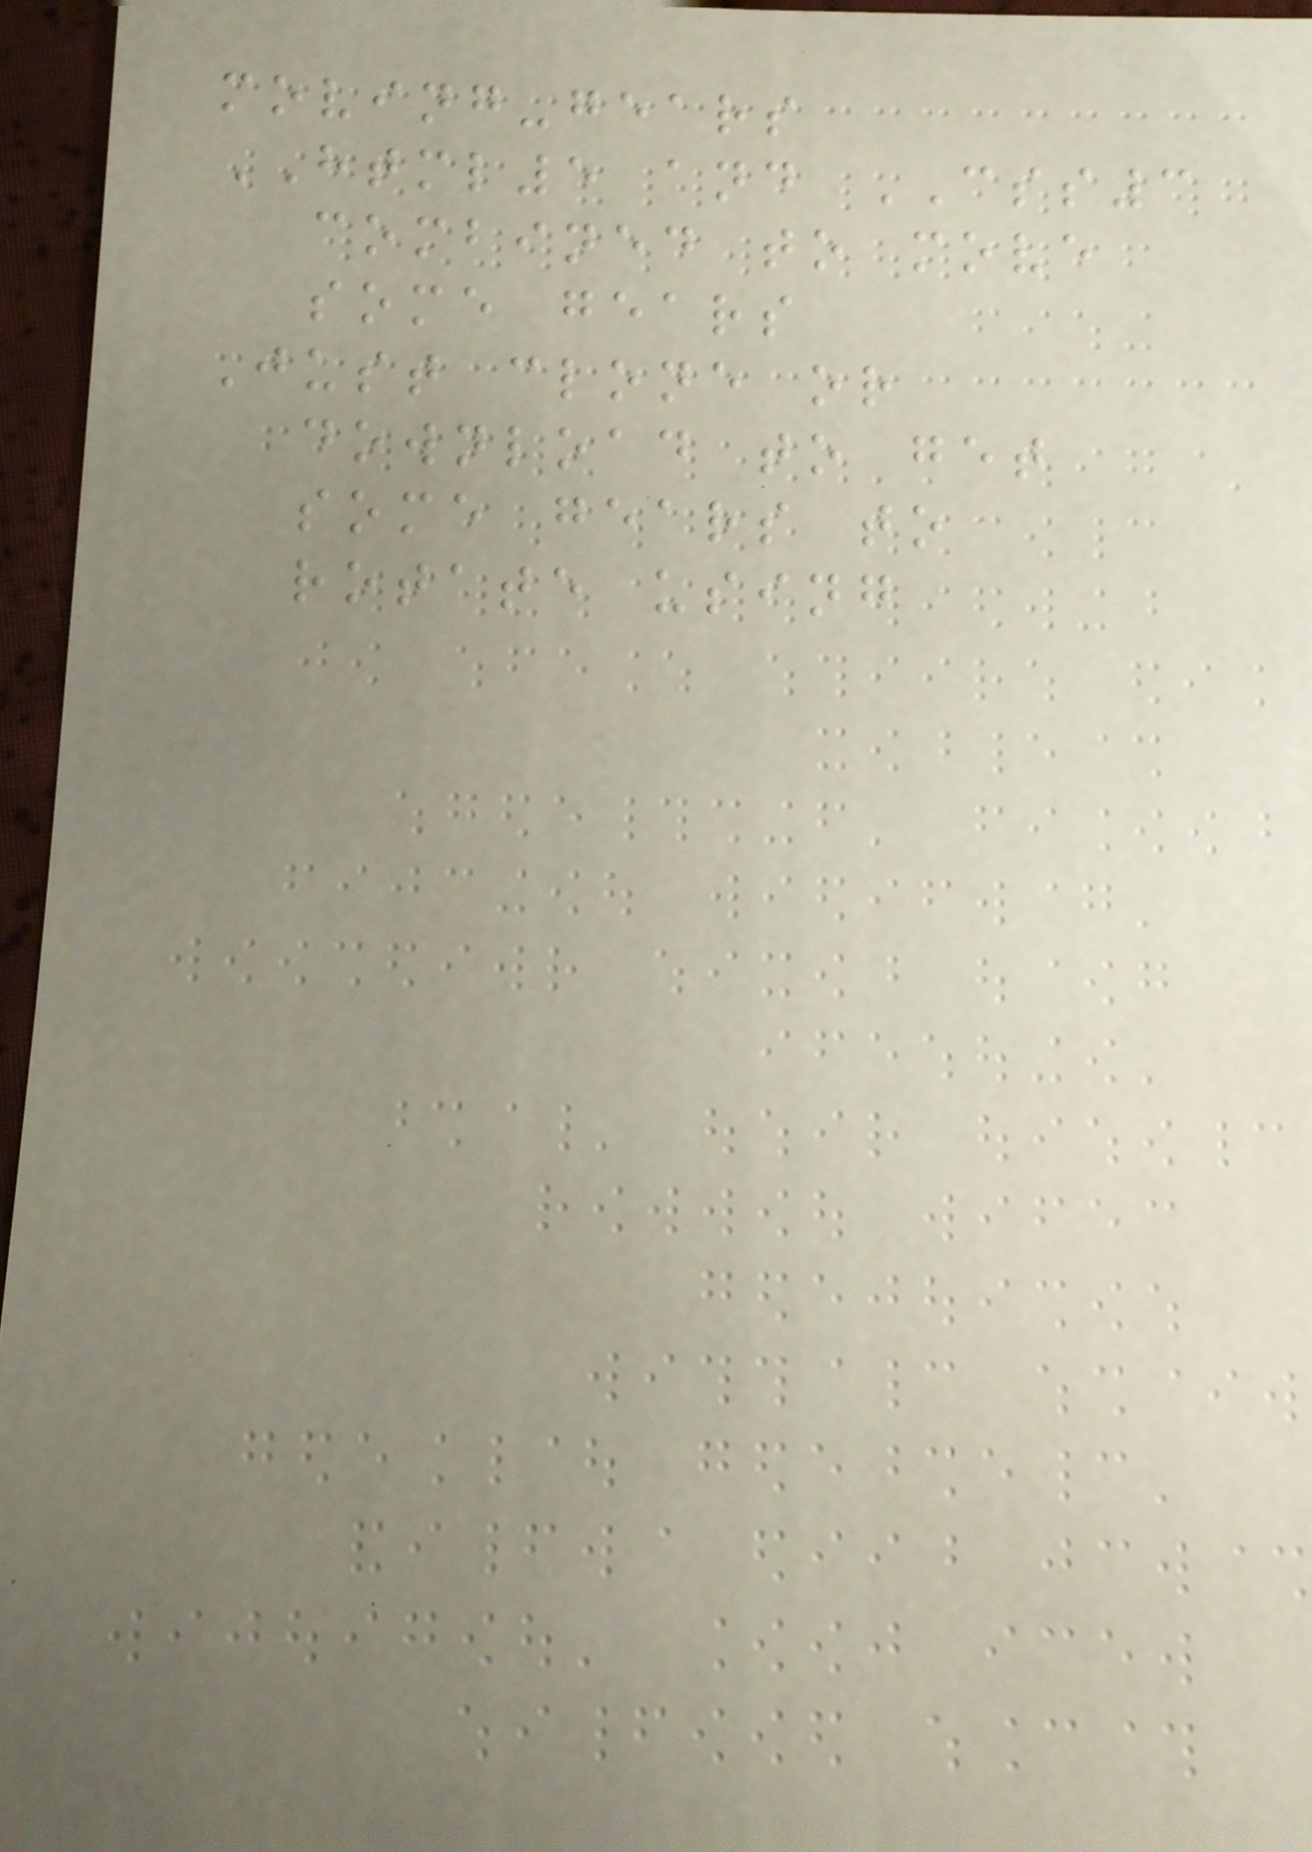moving-gears
HTML5 and CSS3
combined to move
some gears
Just clone or
download to get
some gears to
rotate using
